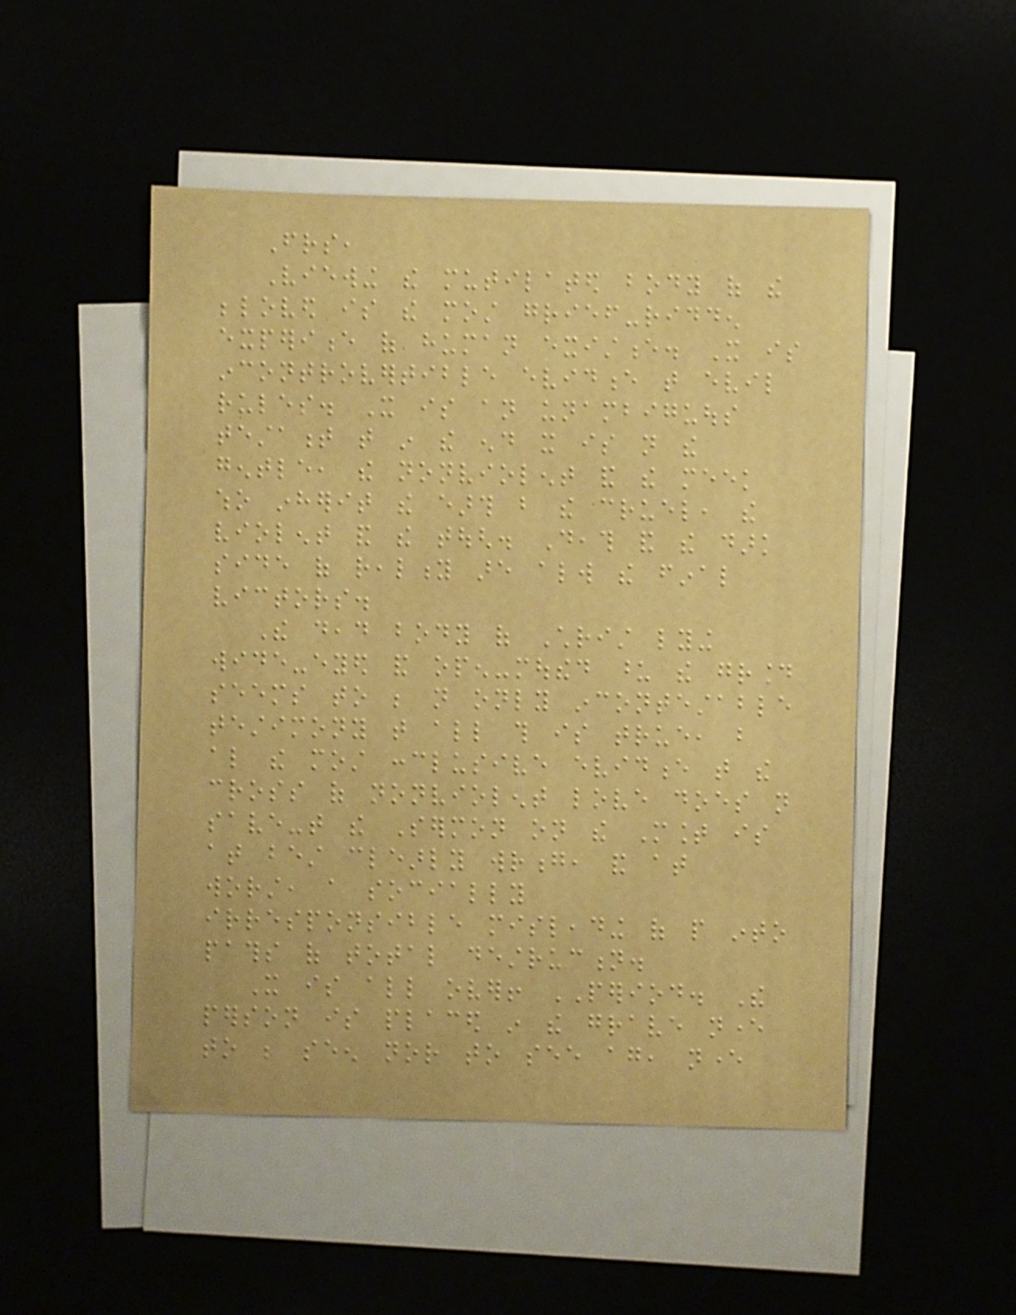Friends,
Viewing the mutilated body of the
beloved is the most grief-ridden
experience of human existence. It is
incontrovertible evidence that evil
rules. It is an unambiguous
testament that in the end it is not the
gentle, the nonviolent and the meek
who inherit the earth but the cruel, the
violent and the tough. Death and the dark
side of reality are always the final
victors.
The dead body of Christ lying
wide-eyed and open-mouthed upon the ground
seems to be not only incontestable
testimony that all this is true, but
also the most conclusive evidence that the
cross of nonviolent love does not
save-that the Sermon on the Mount is
at best clearly wrong, and at
worst, a socially
irresponsible misleading of people into
paths of total destruction.
It is all over! PERIOD. The
person is placed in the grave never
to be seen nor to see again, never
